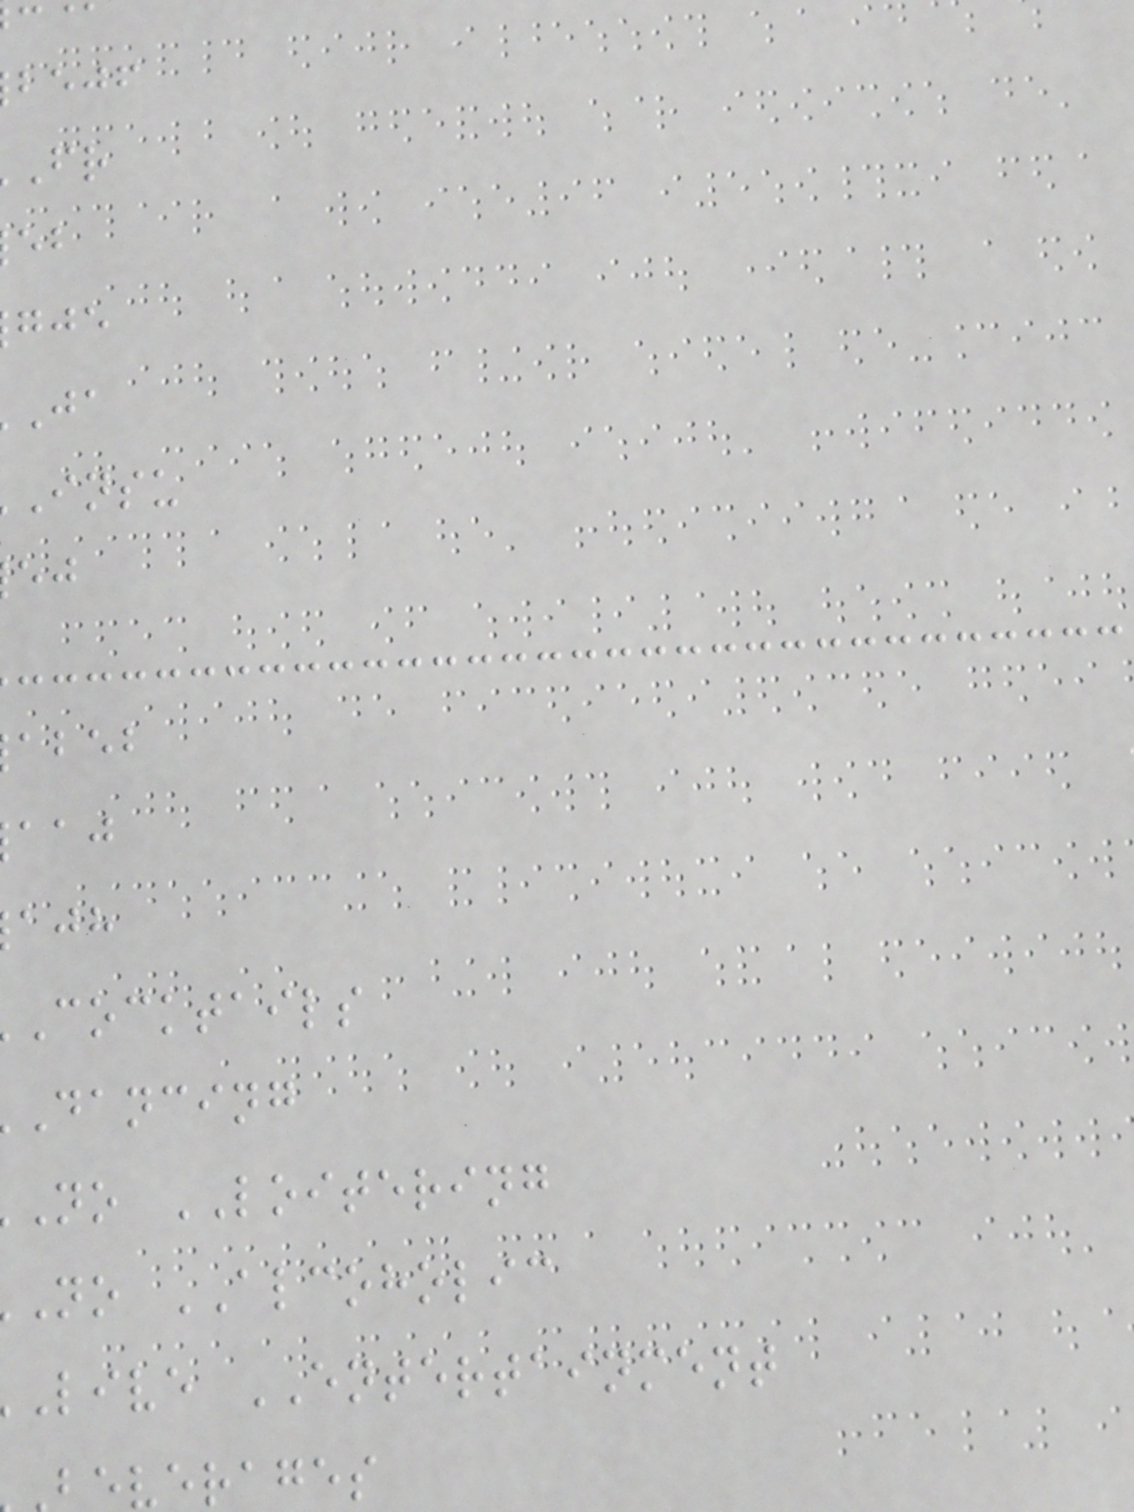bejf
insu
abeb
cocktails
dancing
no LOITERING
no ALCOHOLIC
live ENTERTAINMENT
everages
